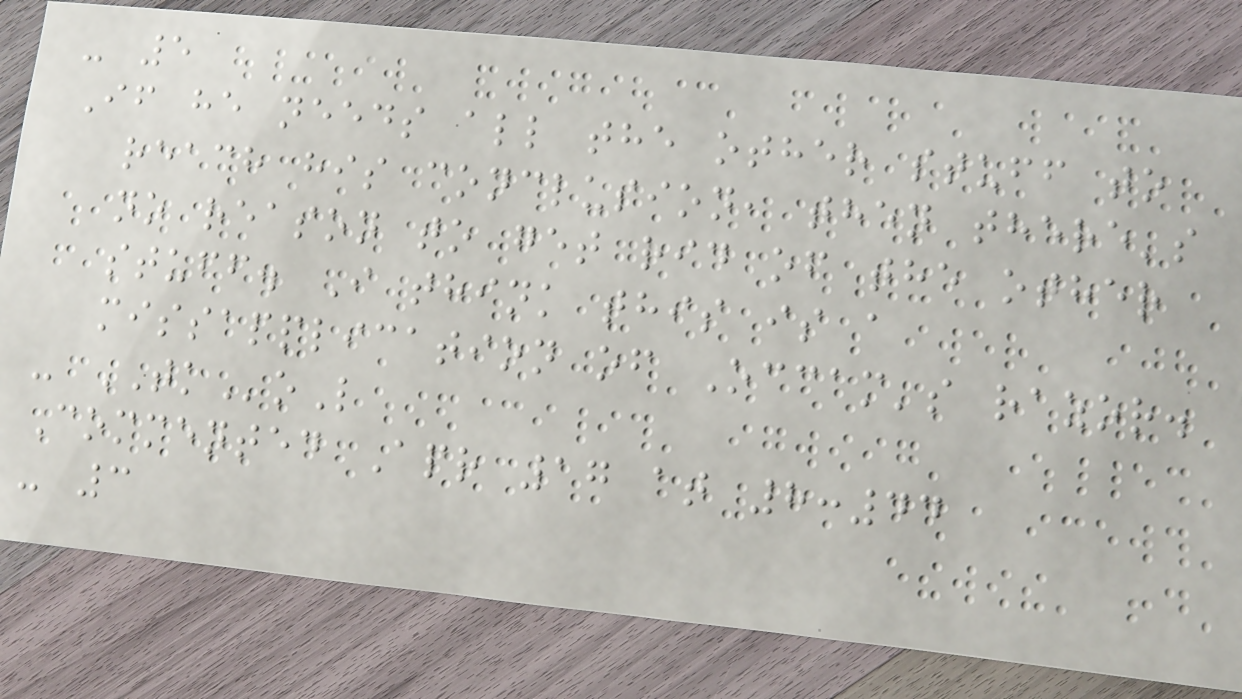- 5
If he needs all the other stuff to
reach his conclusion, then there's
no reason to get rid of the other
stuff. I think this is a
missapplication of Occam's razor.
- TKoL
Commented Apr 17 at 8:44
- 3
